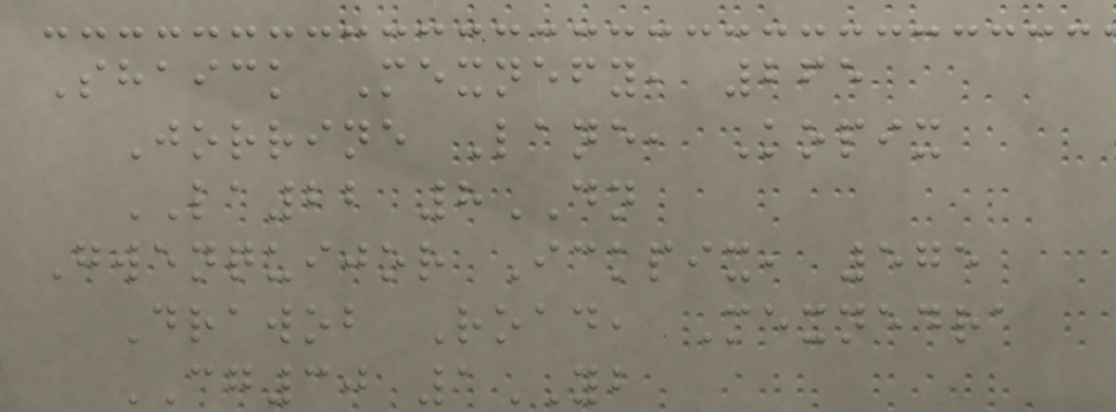Shaick Mexnefy, 265
Jorrine Lane, Kopix
LA22 8DN
Gwenquijor Ickpix, 575
Drawob Road, Mexnedra
CG30 1YB
